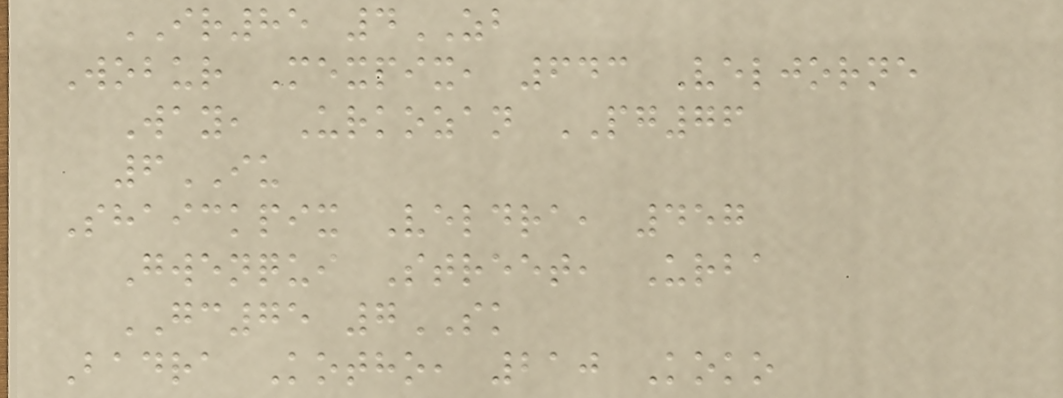IR85 4ZB
Wobur Mexpix, 643 Veljorne
Way, Urkozan PG76
6IU
Shaickpix Veldra, 457
Gwenqui Street, Urba
GC75 7SK
Badra Kotho, 210 Koko
